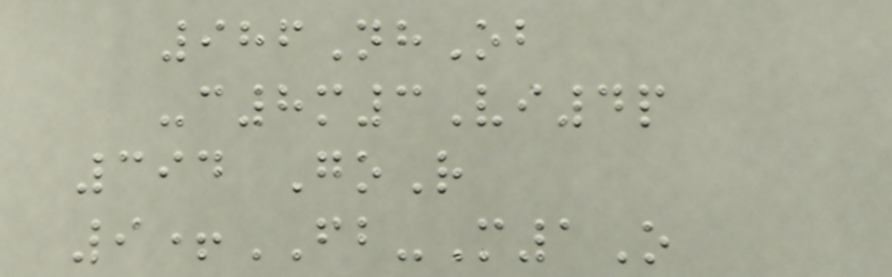986NhOb
-c8m3Vi4p
394 GoR
9+FB-M1O
